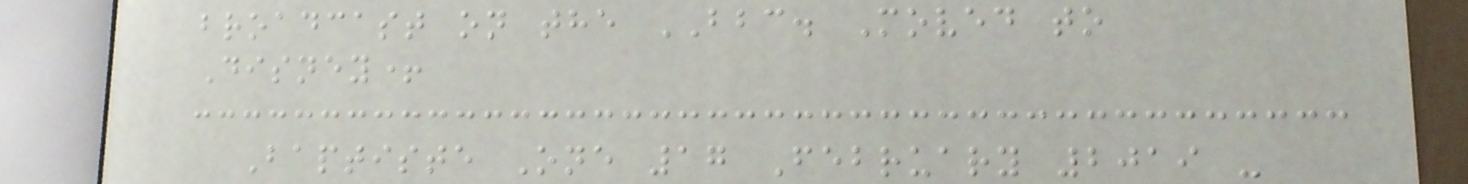broadcast on the BBC. Moved to
Disney+
Baptiste One 17 February 2019 -
